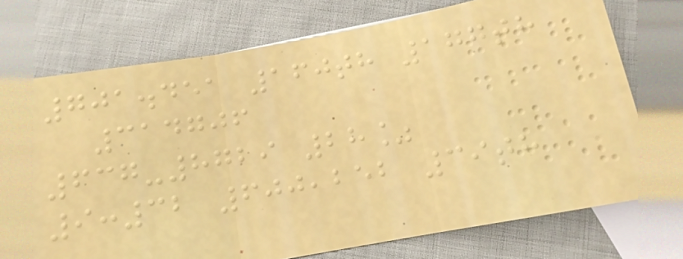701.451 160th 177th
314706
637-8729 28%
9:32 600,252 39th
